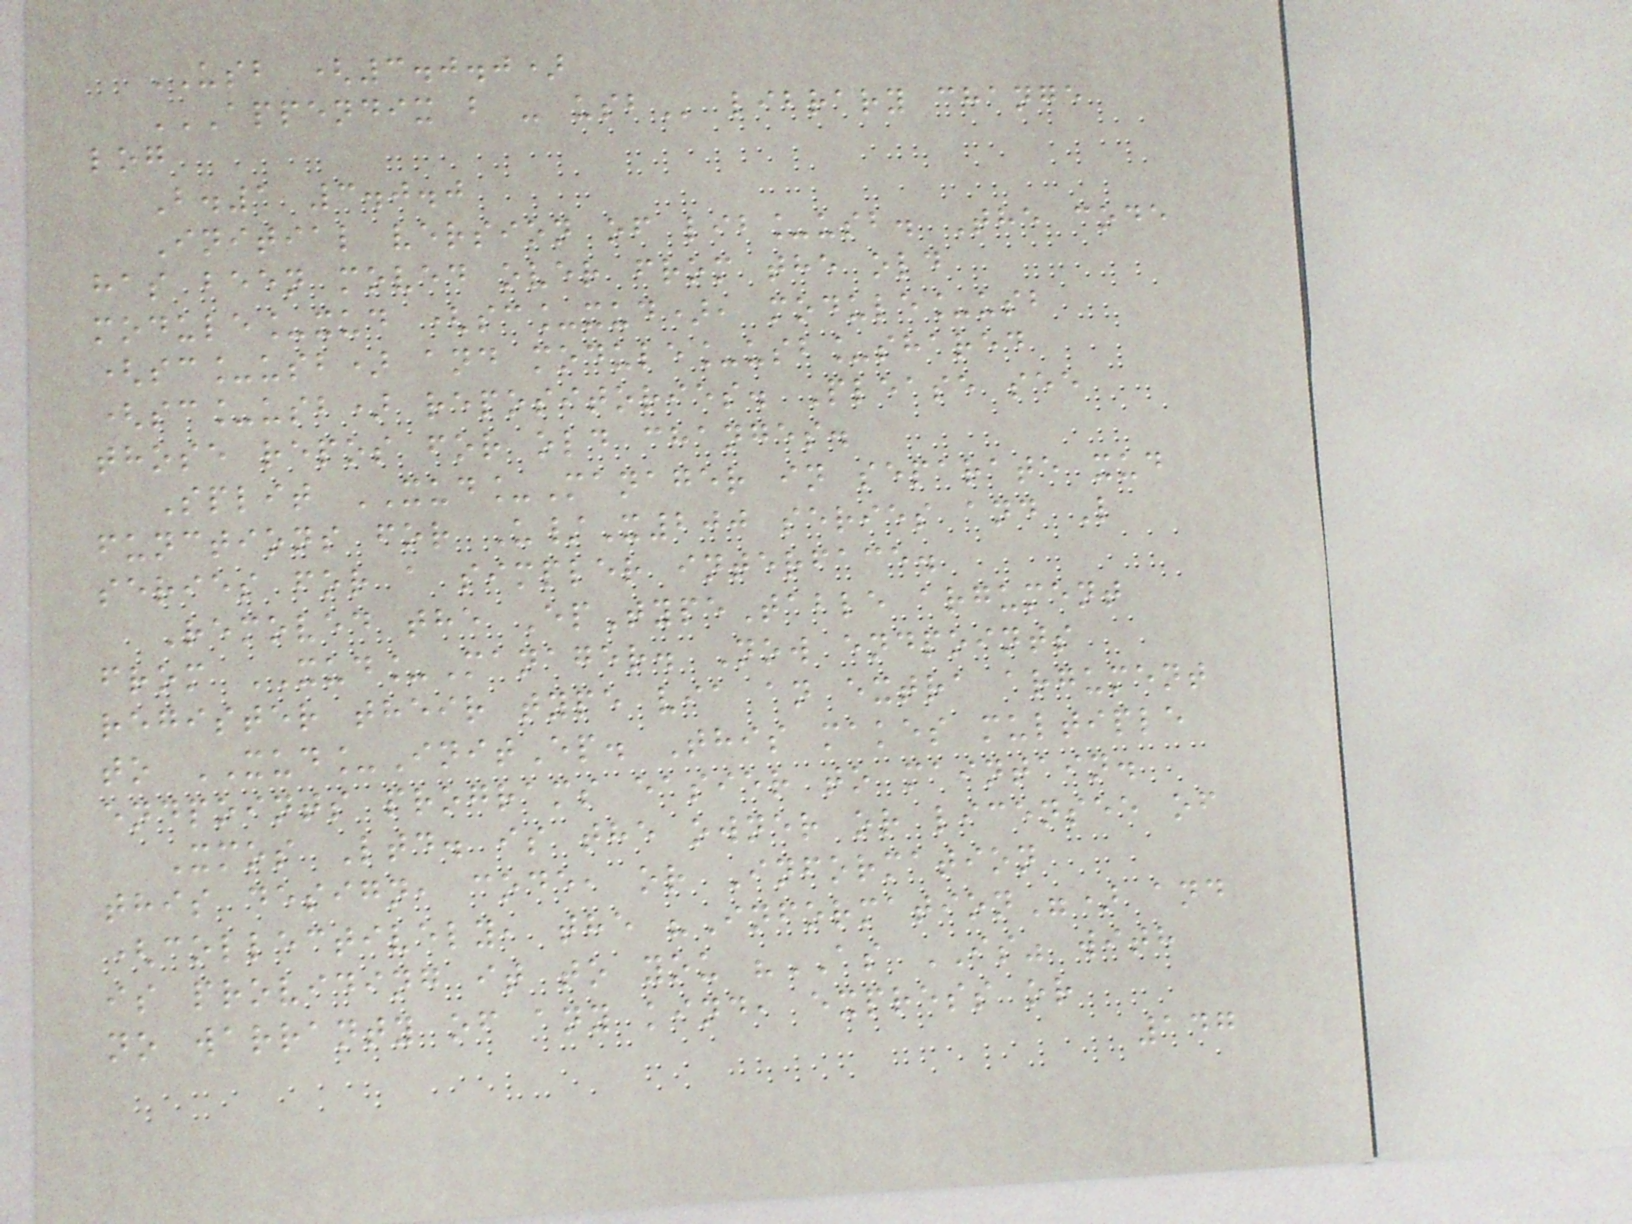USB (3.0.0)
APPENDIX B - USB library change
log
B.1 3.0.0
Initial version of lib_usb. The code
has been moved over from the old
module_xud (sc_xud), module_usb
(sc_usb) and module_usb_shared
(sc_usb) repositories. Please see
those repos for old changes.
Split XUD_Manager in separate xud
functions for U/X200 series and L
series for a simpler interface.
Removed the EpTypeTable argument
from XUD_Manager. Now endpoints
register their type via an extra argument
to XUD_InitEp. This makes multiple
endpoints programs easier to maintain.
Xmos Ltd. is the owner or licensee of
this design, code, or Information
(collectively, the "Information") and
is providing it to you "AS IS" with
no warranty of any kind, express or
147
